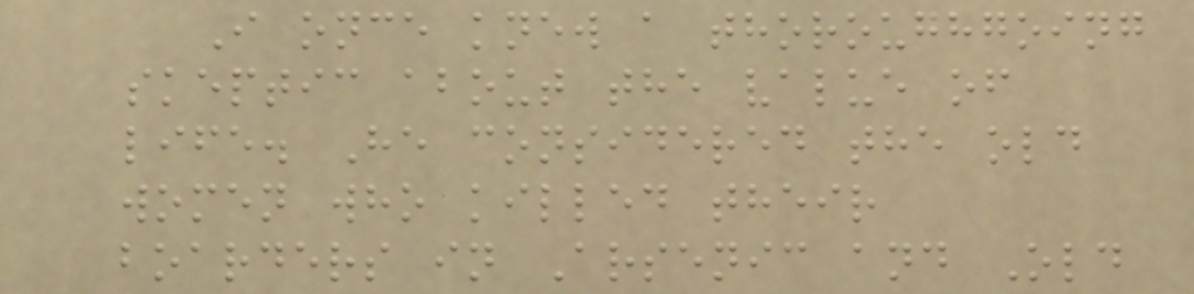I once knew a thoroughgoing
skeptic about the value of
life. He considered the old
women who killed their
boarders in Arsenic and Old
